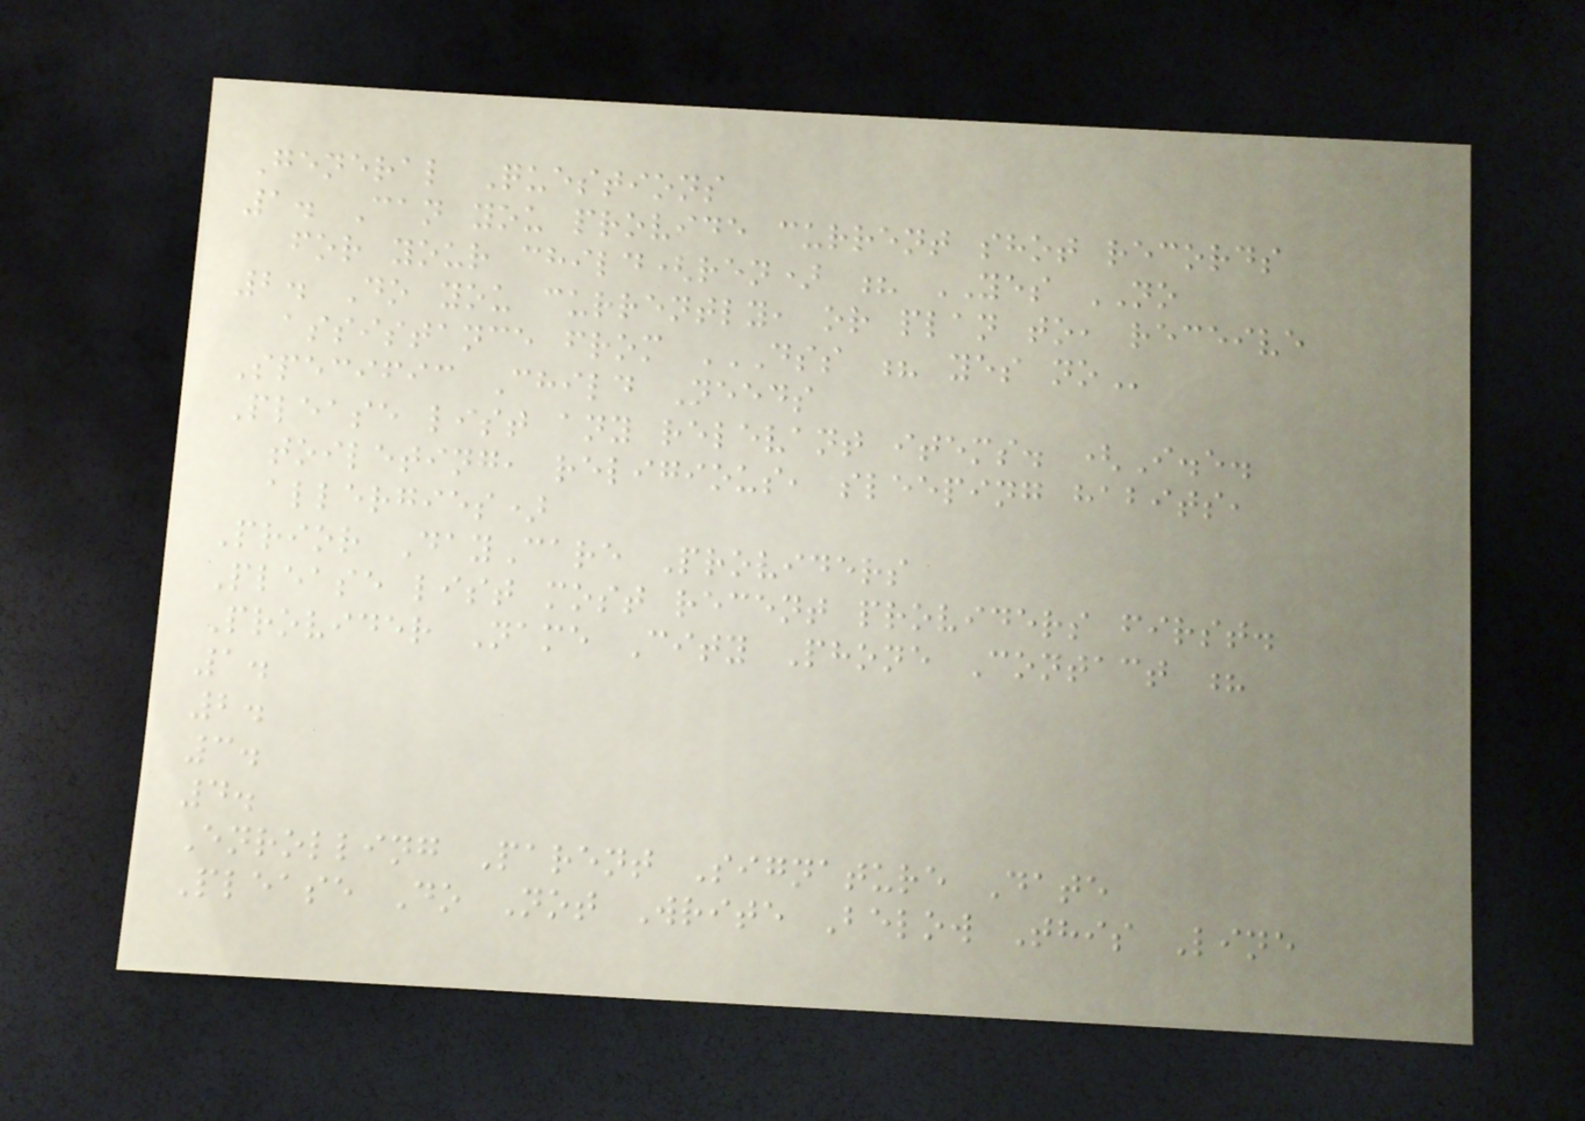General Questions
1. Can you provide current shot records
for your child(ren) ? YES NO
2. Do you currently, or plan to, receive
assistance from DSS ? YES NO
Specific Child Needs
Please list any relevant items. (I.e.
toileting, religious, sleeping habits,
allergies)
Prior DayCare Providers
Please list most recent providers first.
Provider Name City Phone Contact ?
1.
2.
3.
4.
Enrolling Parent Signature Date
Please Do Not Write Below This Line
